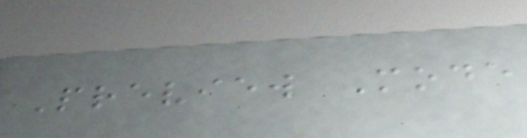Preview Mode
